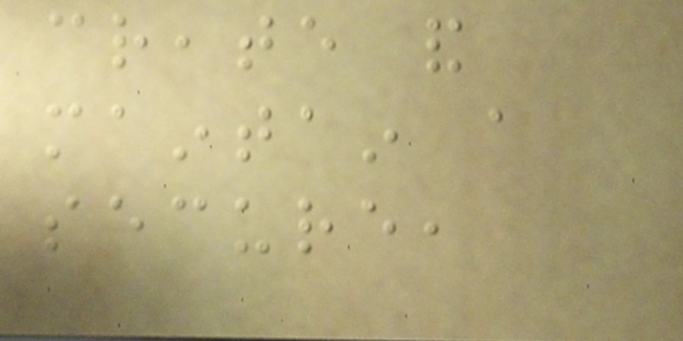create and
maintain a
secure,
